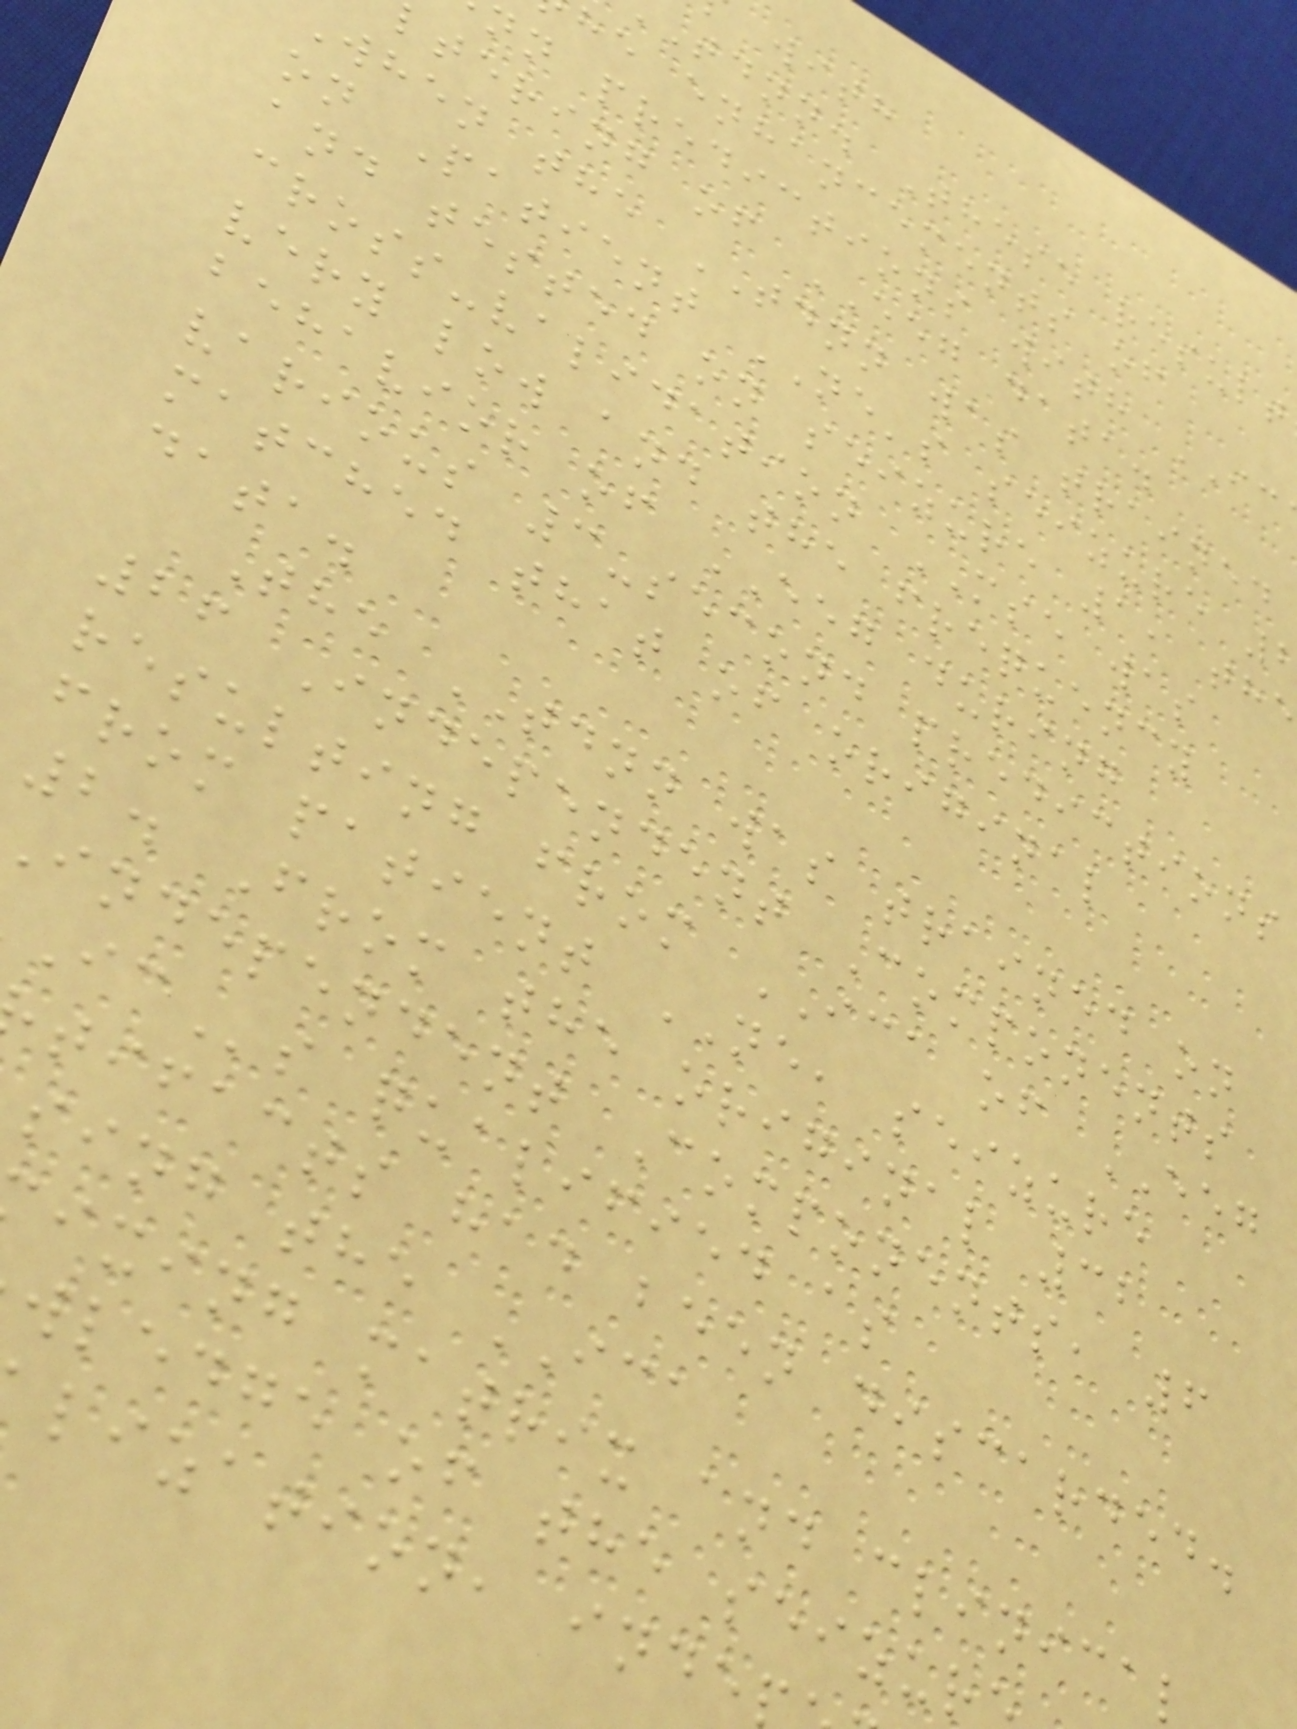with
tdnn. These result
he enhancements of
nn predictions with IC
tering of EEG data.
when the TDNN was trained
on Patient NE's seizure
and tested on seizure 1, the
cross-validation MSE was
very low and the frequency
behavior of EEG during
various 3-second predictions
matched that of original
data.
The TDNN was trained on
26 Independent Components
resulting from ICA of EEG
from patient NE, seizure
2. From the original 32
independent Components, 6
s qualified as
tifacts had been discarded.
sing the ICA
ixing matrix and clinica
wledge of the seizur
lization, inde
